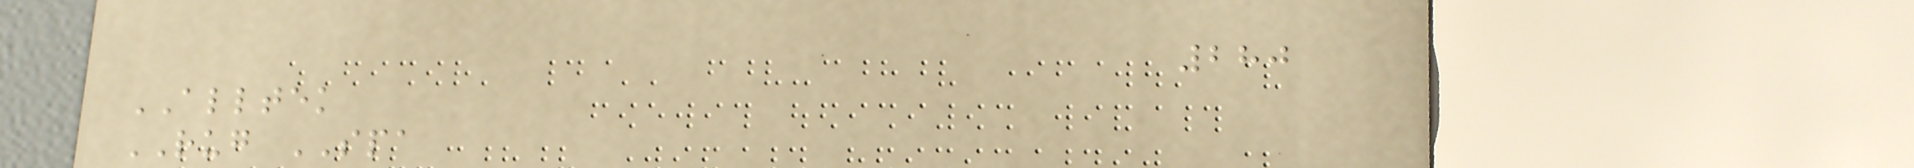280
ALLTEK
RUG SPA
